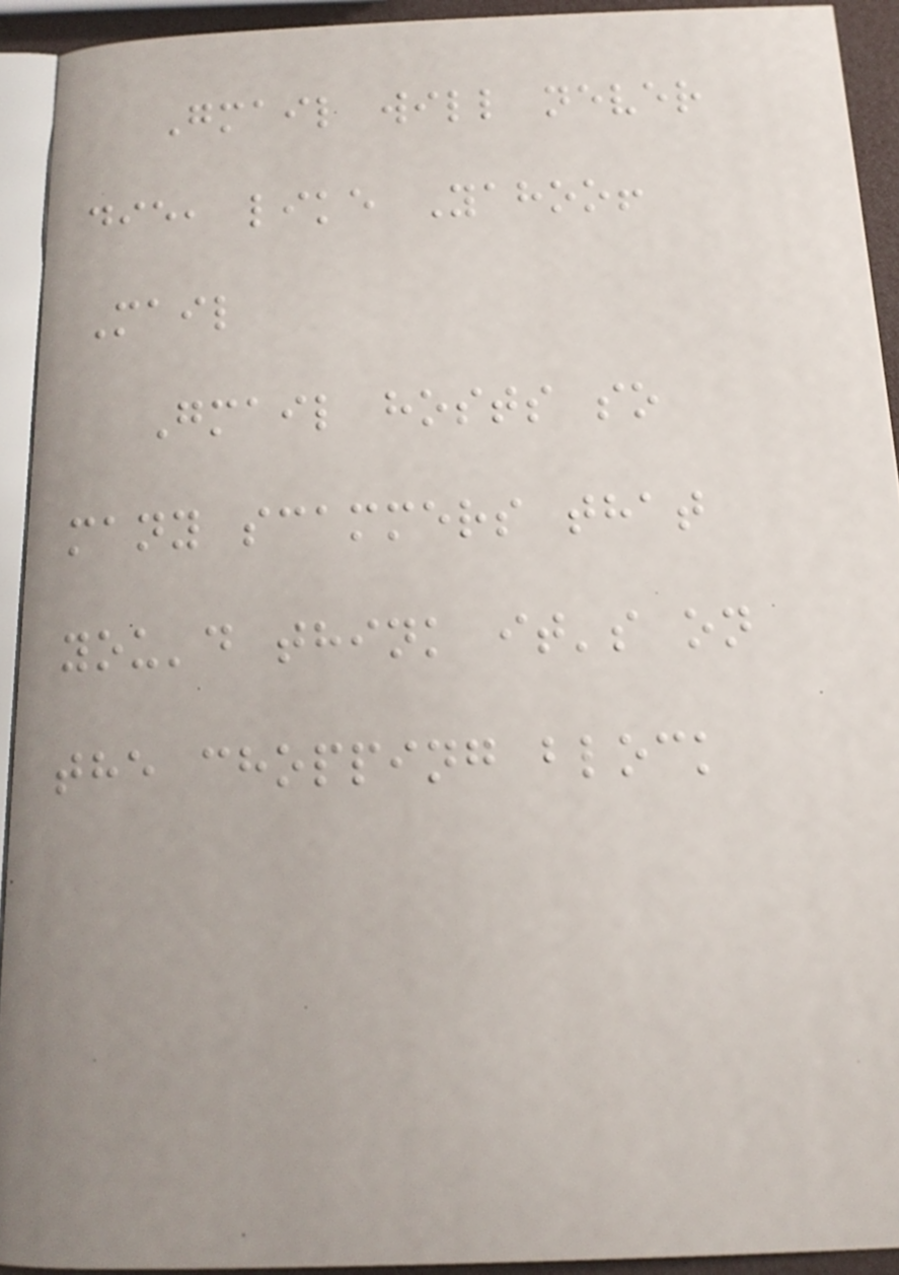Gmail will never
die, like Yahoo!
Mail
Gmail hosts so
many scammers that
you'd think it's on
the chopping block
